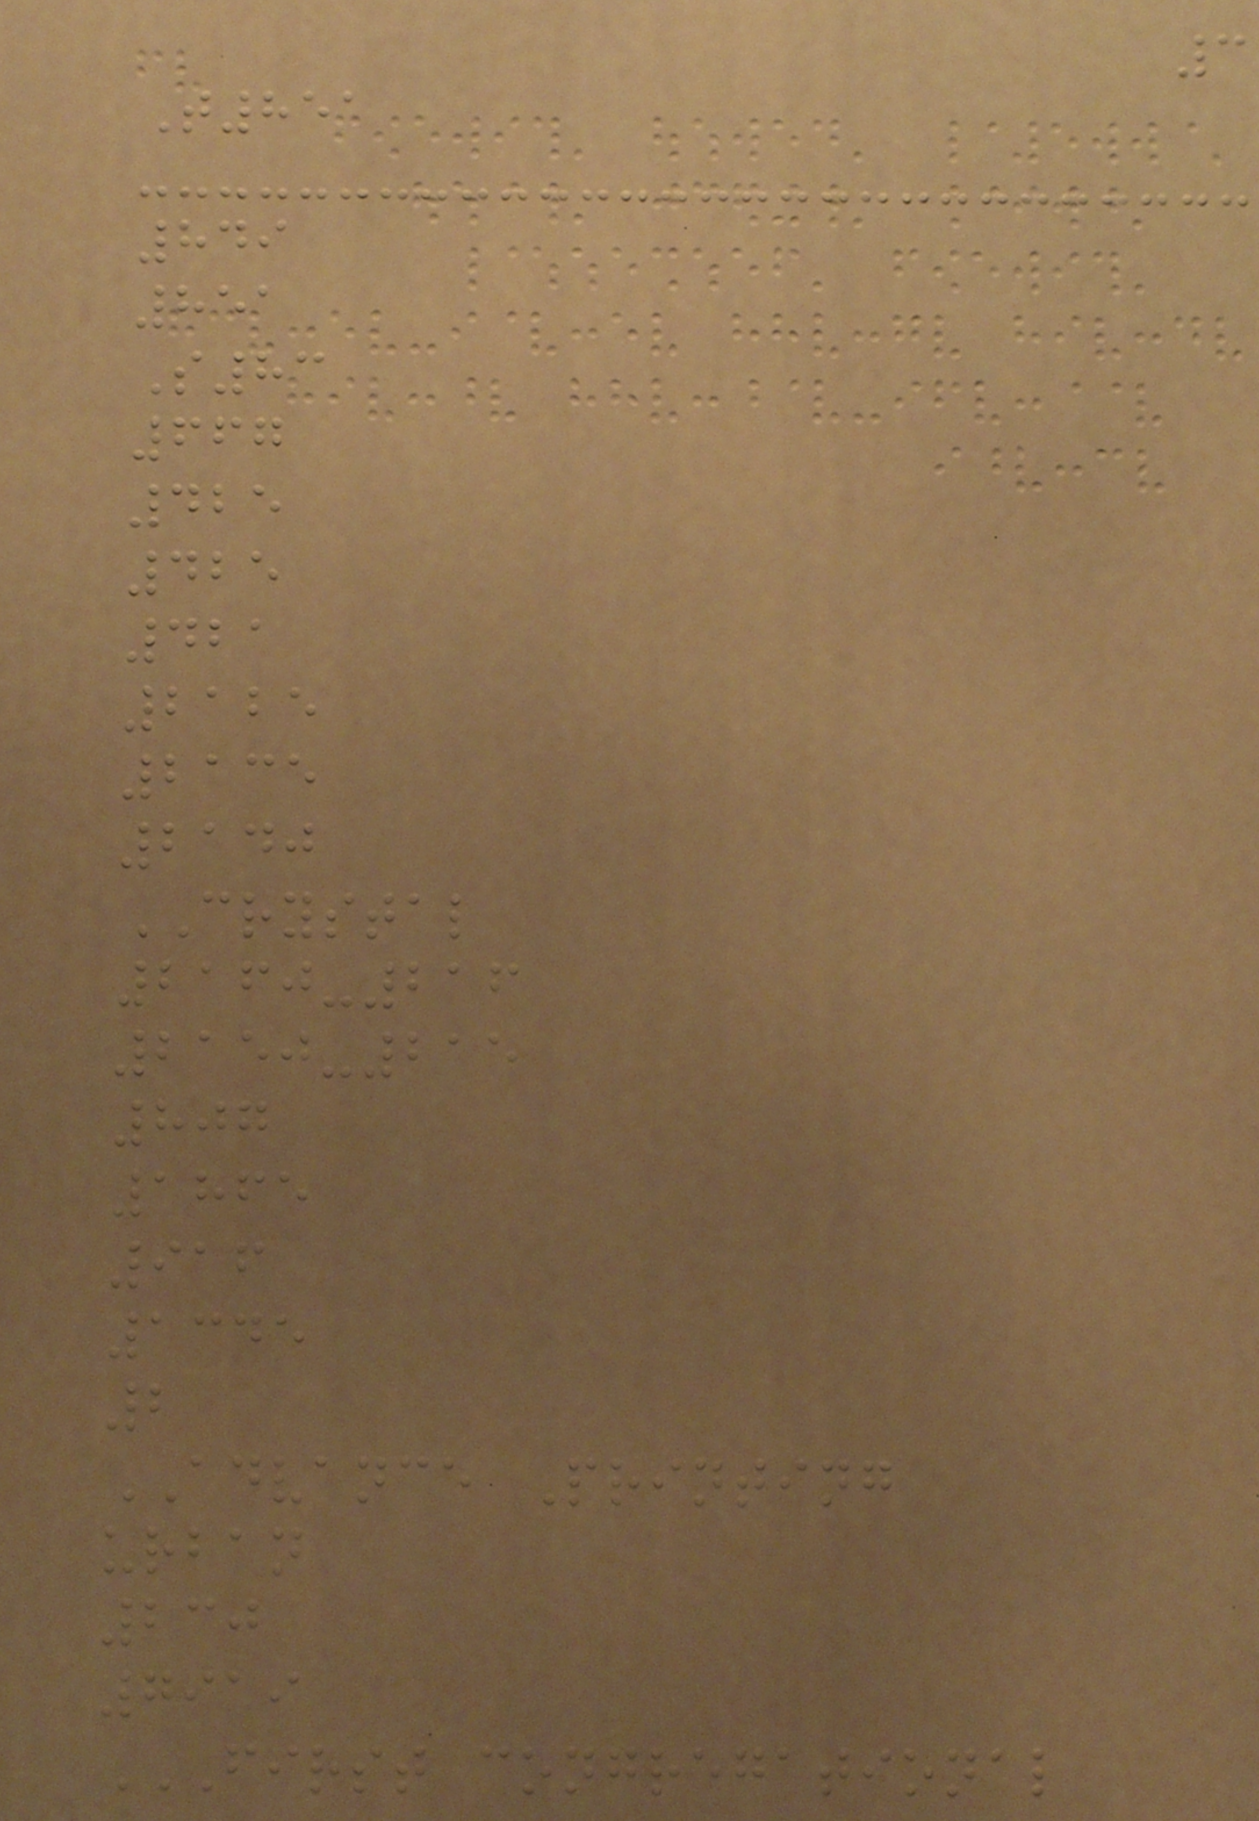3
T851
849
851
S83
667
425
425
421
2125
2135
2140
CRYSTAL
2160-216
2150-215
807
1865
916
1345
2
ADVANCE Printing
urban
230
7919
FIRST CONGREGATIONAL
